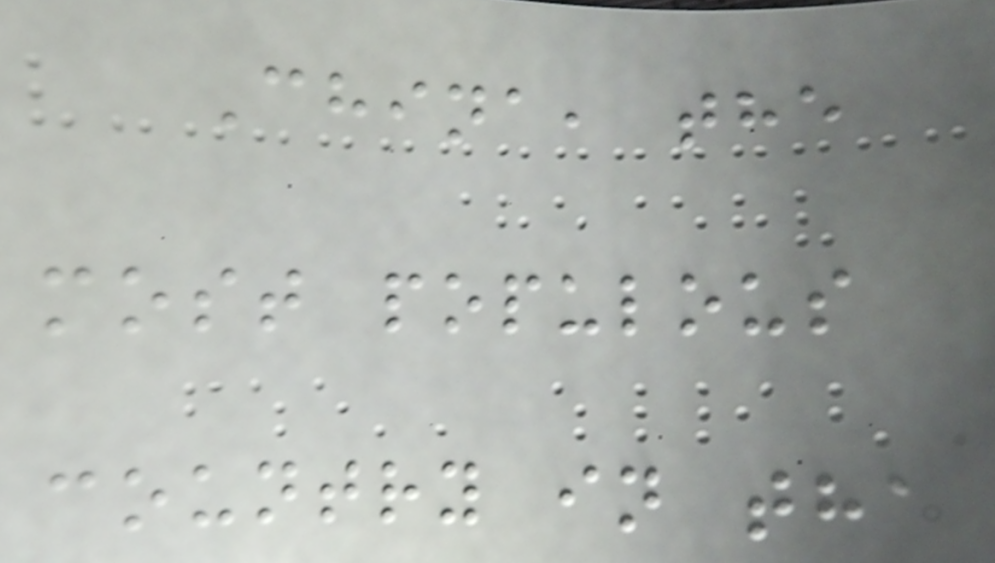China, the
most populous
country in the
